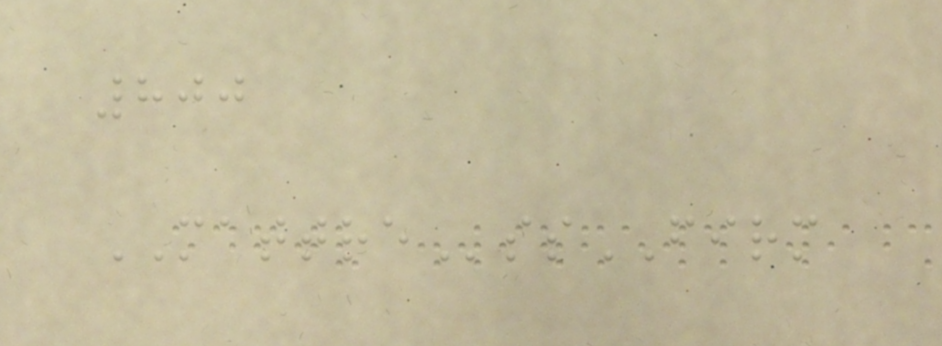800
MATTREssFIRM
